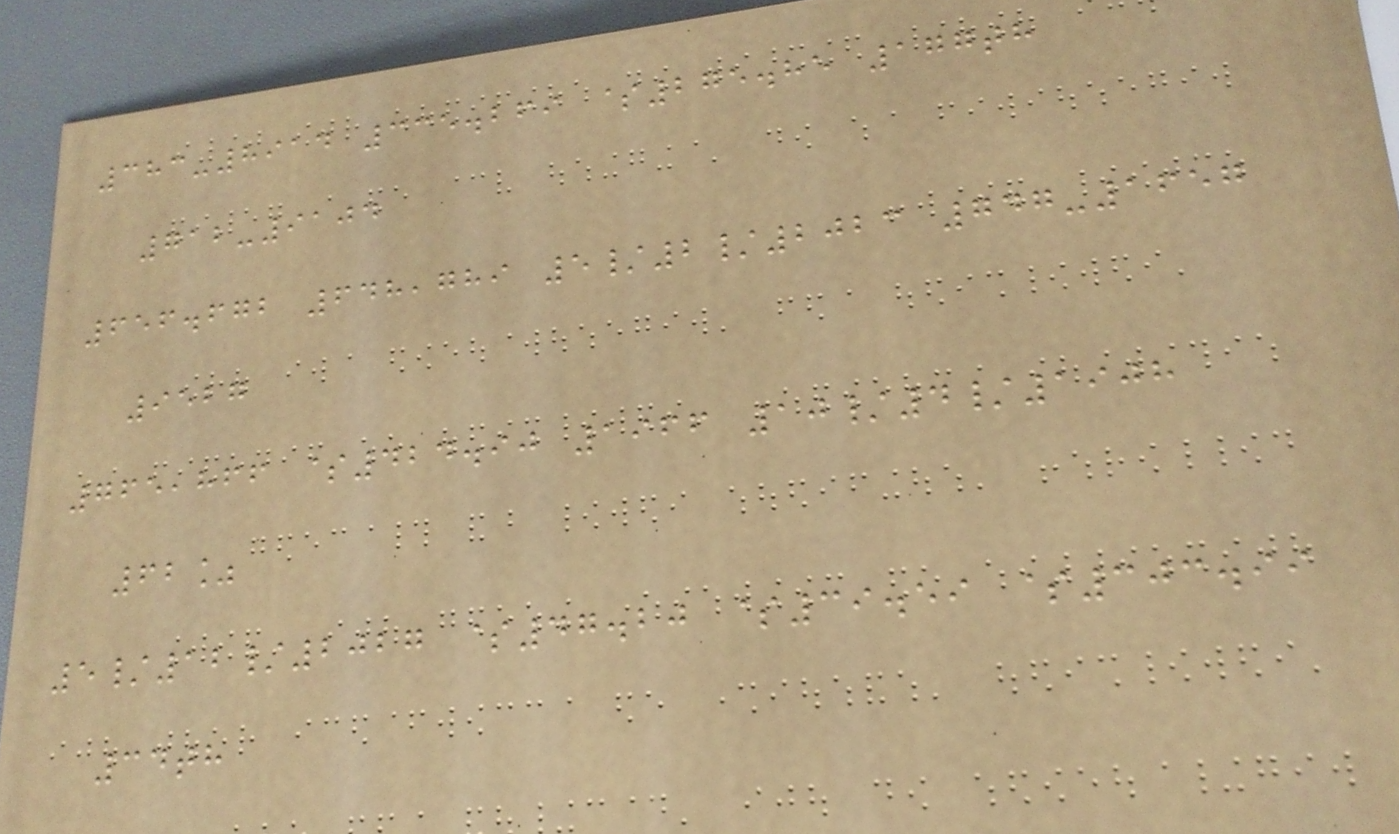383-8914 335.269 $275.85 177th
712-9104
656.672 648,789 5/2/2023 747-1657
9527
765,866 $424.90 1966 10/4/1908
62%
5/12/2027 $47.20 $39.59 $303.99
34th
